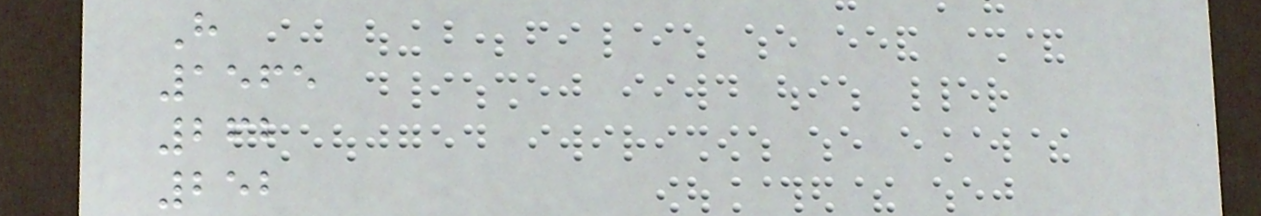H
1565
262
252
